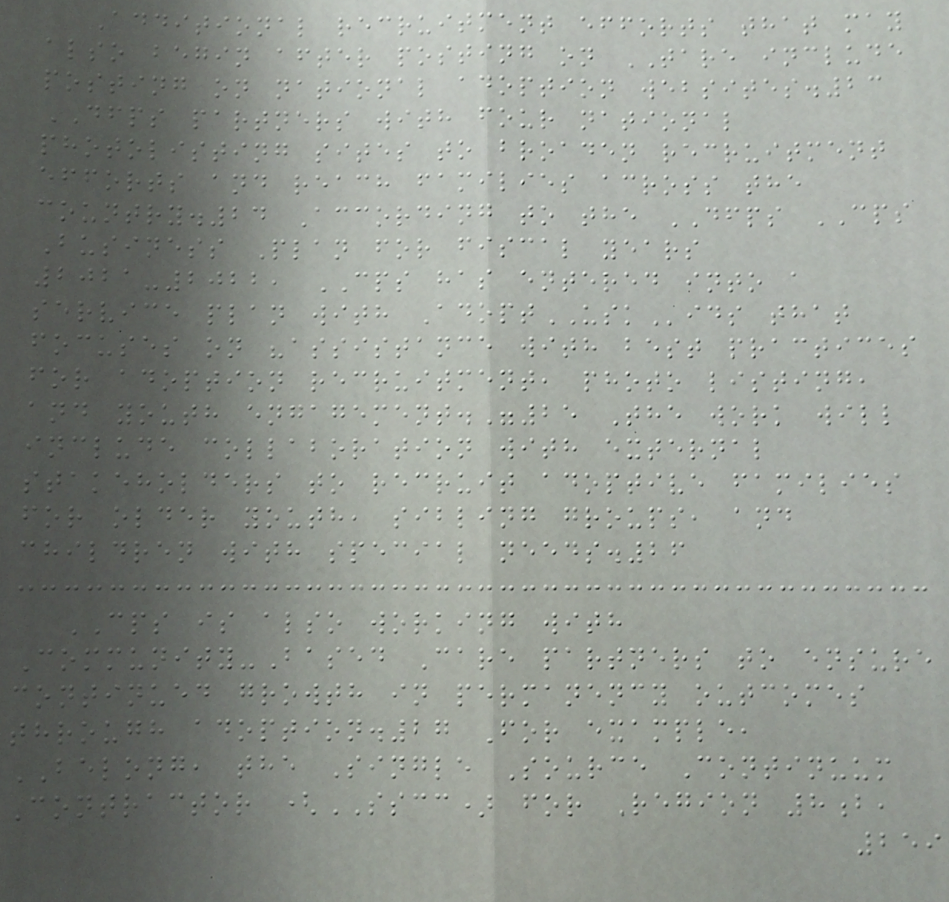Additional recruitment efforts that may
also begin after posting on TARE include
posting on national adoption websites.23
DFPS partners with four national
photolisting sites to broaden recruitment
efforts and reach families across the
country.24 According to the DFPS CPS
Business Plan for fiscal years
2021-2022, CPS has entered into a
service plan with AdoptUSKids that
focuses on "assistance with best practices
for adoption recruitment, photo listing,
and youth engagement."25 The work will
include collaboration with external
stakeholders to recruit adoptive families
for older youth, sibling groups, and
children with special needs.26
CPS is also working with
Community-Based Care partners to ensure
continued growth in permanency outcomes
through adoption.27 For example,
BELONG, the Single Source Continuum
Contractor (SSCC) for Region 8b,
259
